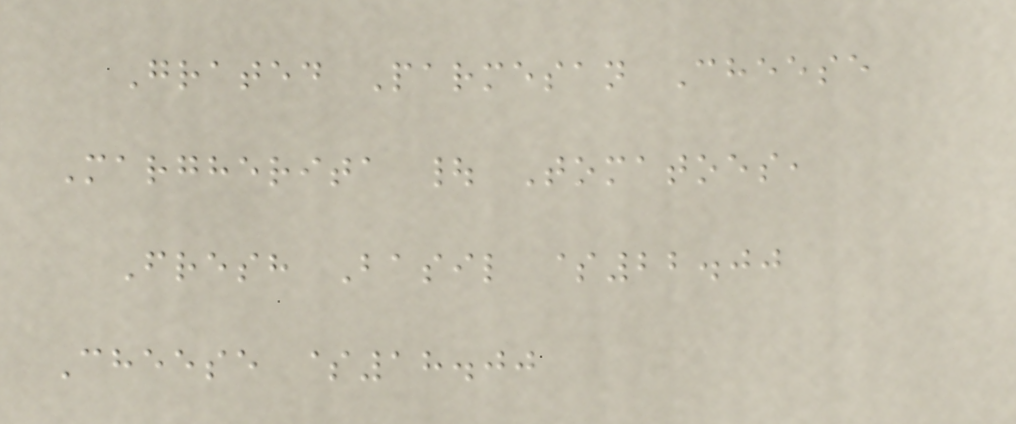Grated Parmesan Cheese
Margherita | Tomatoes,
Fresh Basil $22.00
Cheese $18.00
